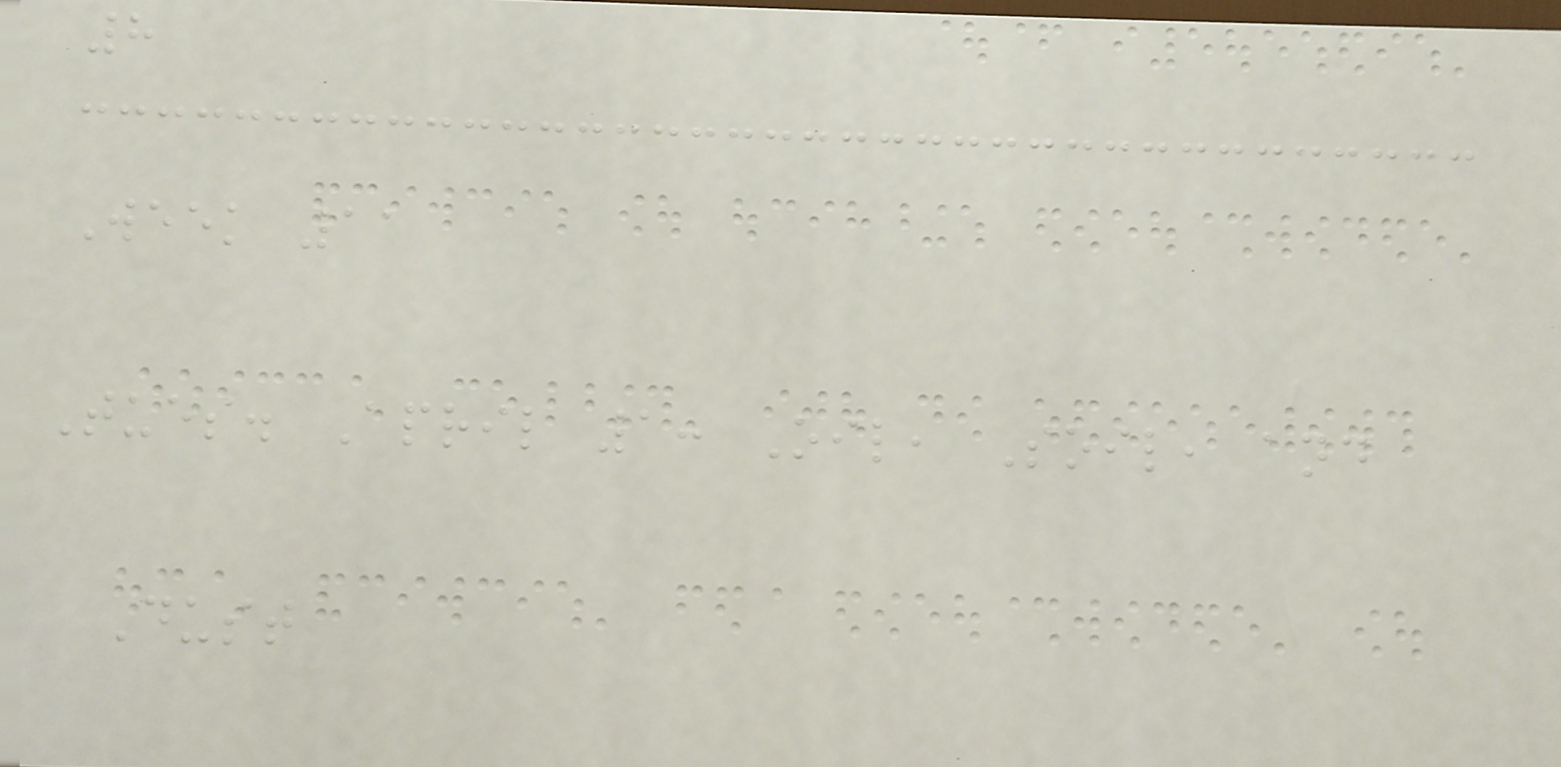8
Week 11
Tues. April 1: Oil, Soil, and
Dust
